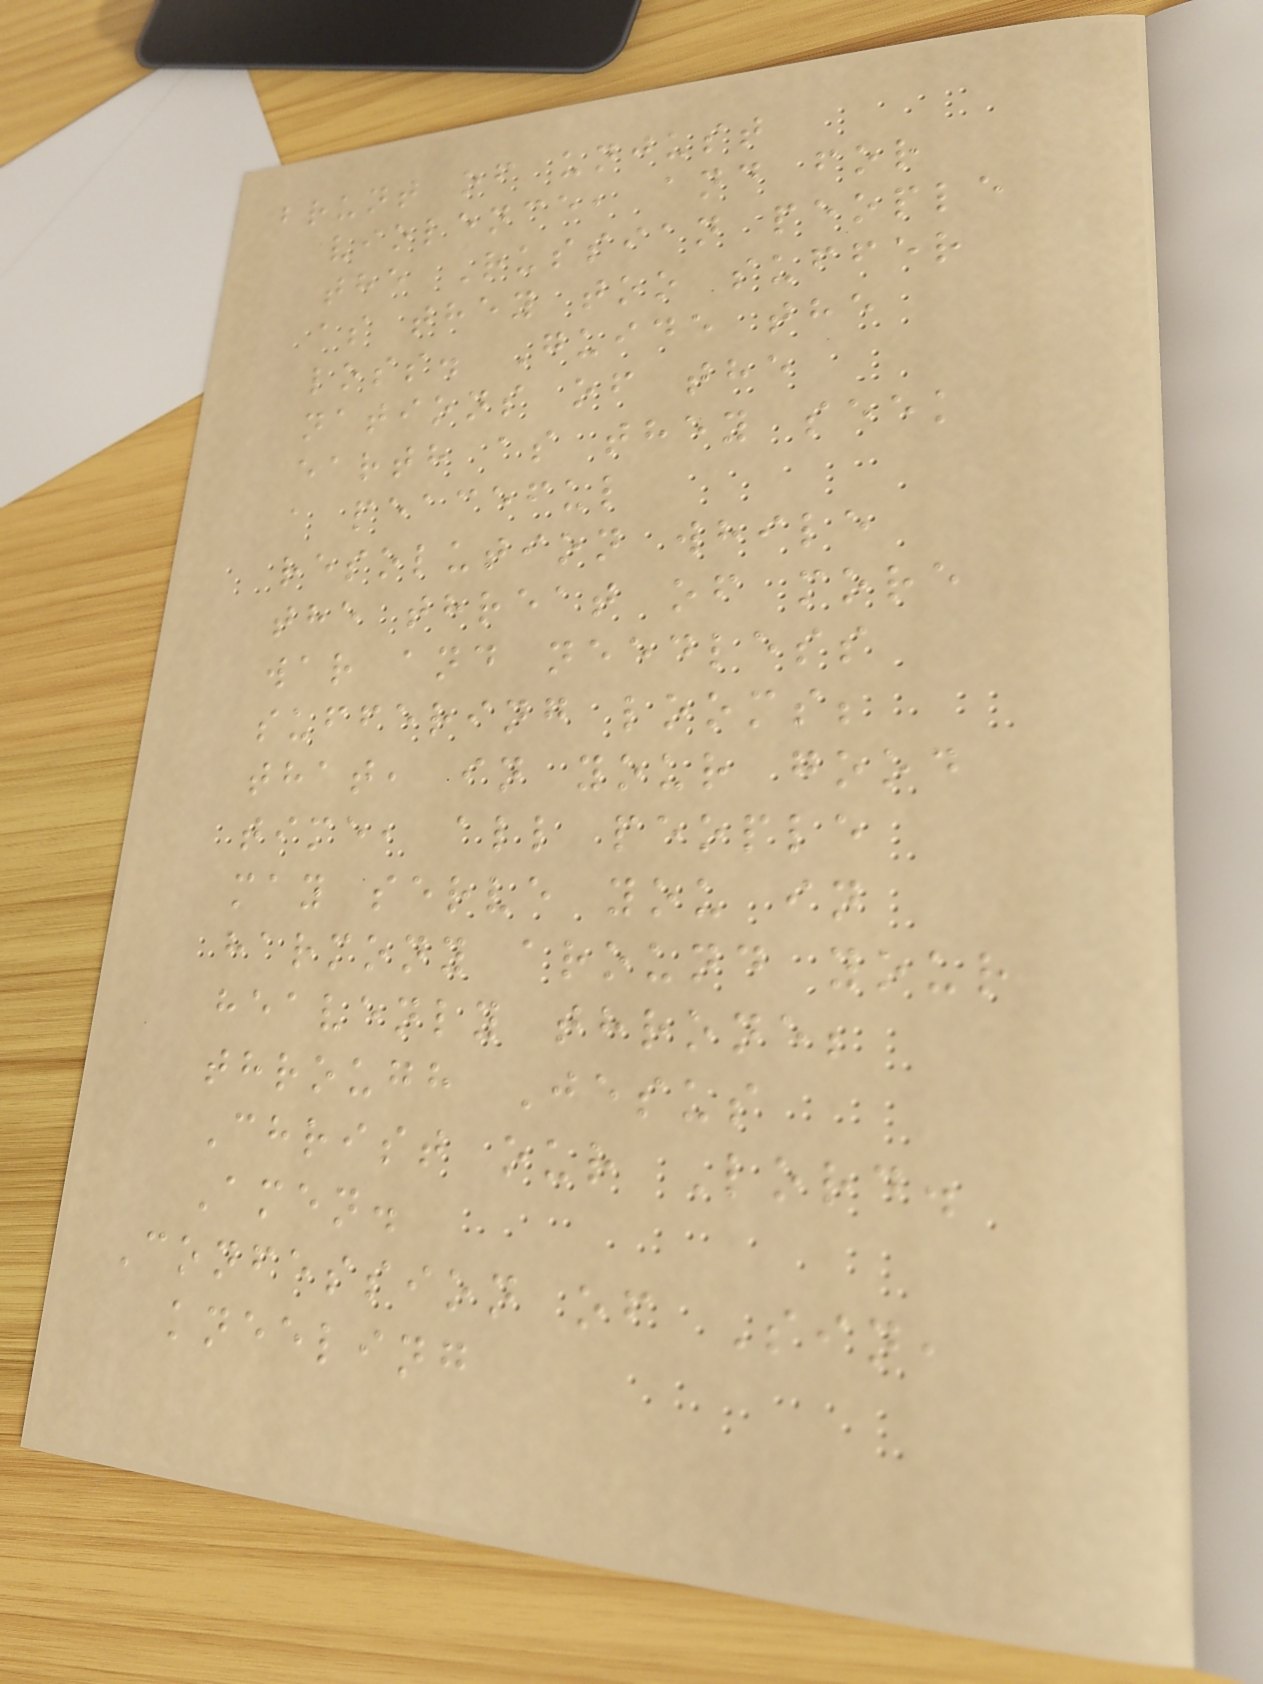brunt of unjust
violence, and for
the Russian people
as they too suffer
loss. Guide the
nations of the
earth as they seek
a peaceful
resolution while
the threat of more
war and needless
suffering looms;
that, in your good
time, all people
may serve you in
harmony around your
heavenly throne;
through Jesus
Christ our Lord.
Amen.
Confession of Sin,
kneeling
